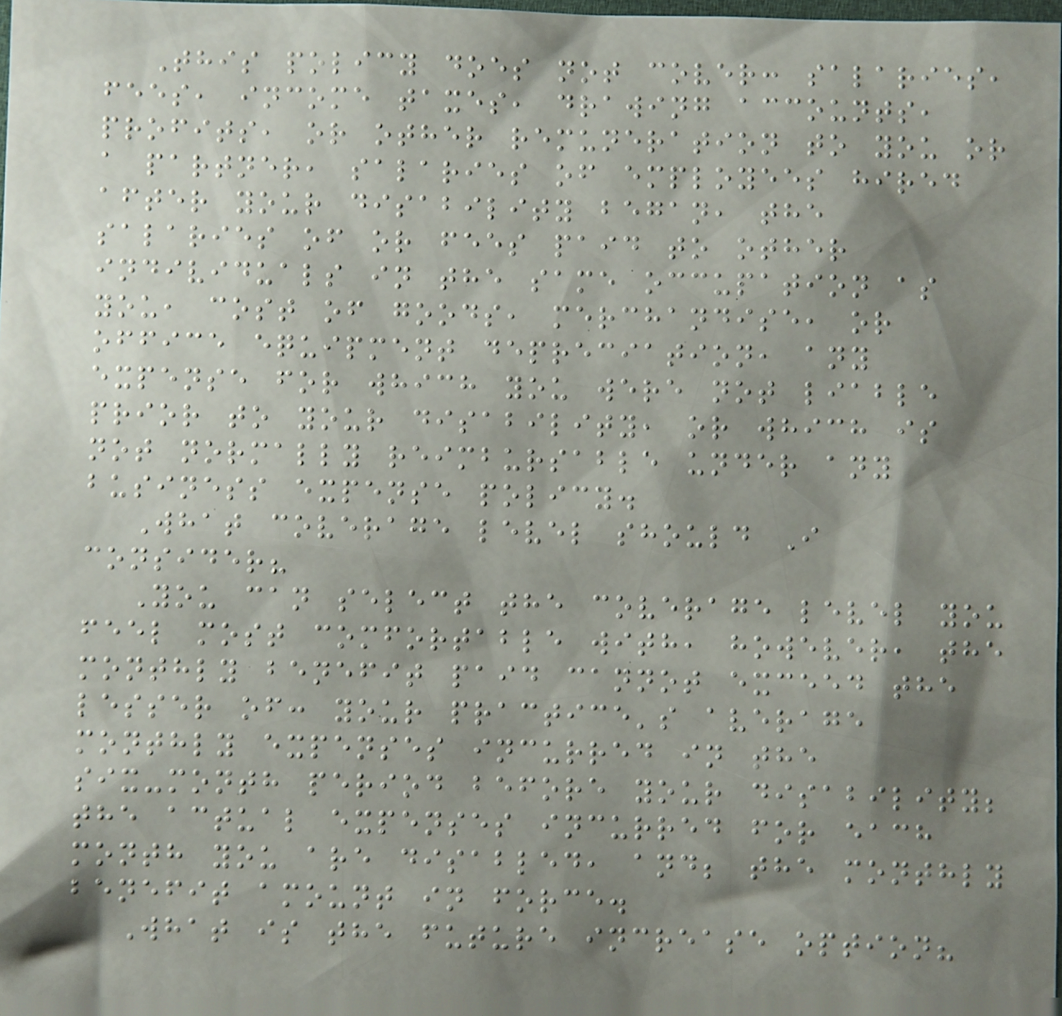This policy does not cover: salaries,
fees, income taxes, drawing accounts,
profits, or other remuneration to you or
a partner, salaries of employees hired
after your disability began, the
salaries of or fees paid to other
individuals in the same occupation as
you, cost of goods, merchandise, or
office equipment depreciation, any
expense for which you were not liable
prior to your disability, or which is
not normally reimbursable under any
business expense policy.
What coverage level should I
consider?
You can select the coverage level you
feel most comfortable with, however, the
monthly benefit paid cannot exceed the
lesser of: your practice's average
monthly expenses incurred in the
six-month period before your disability;
the actual expenses incurred for each
month you are disabled, and; the monthly
benefit amount in force.
What is the future increase option?
